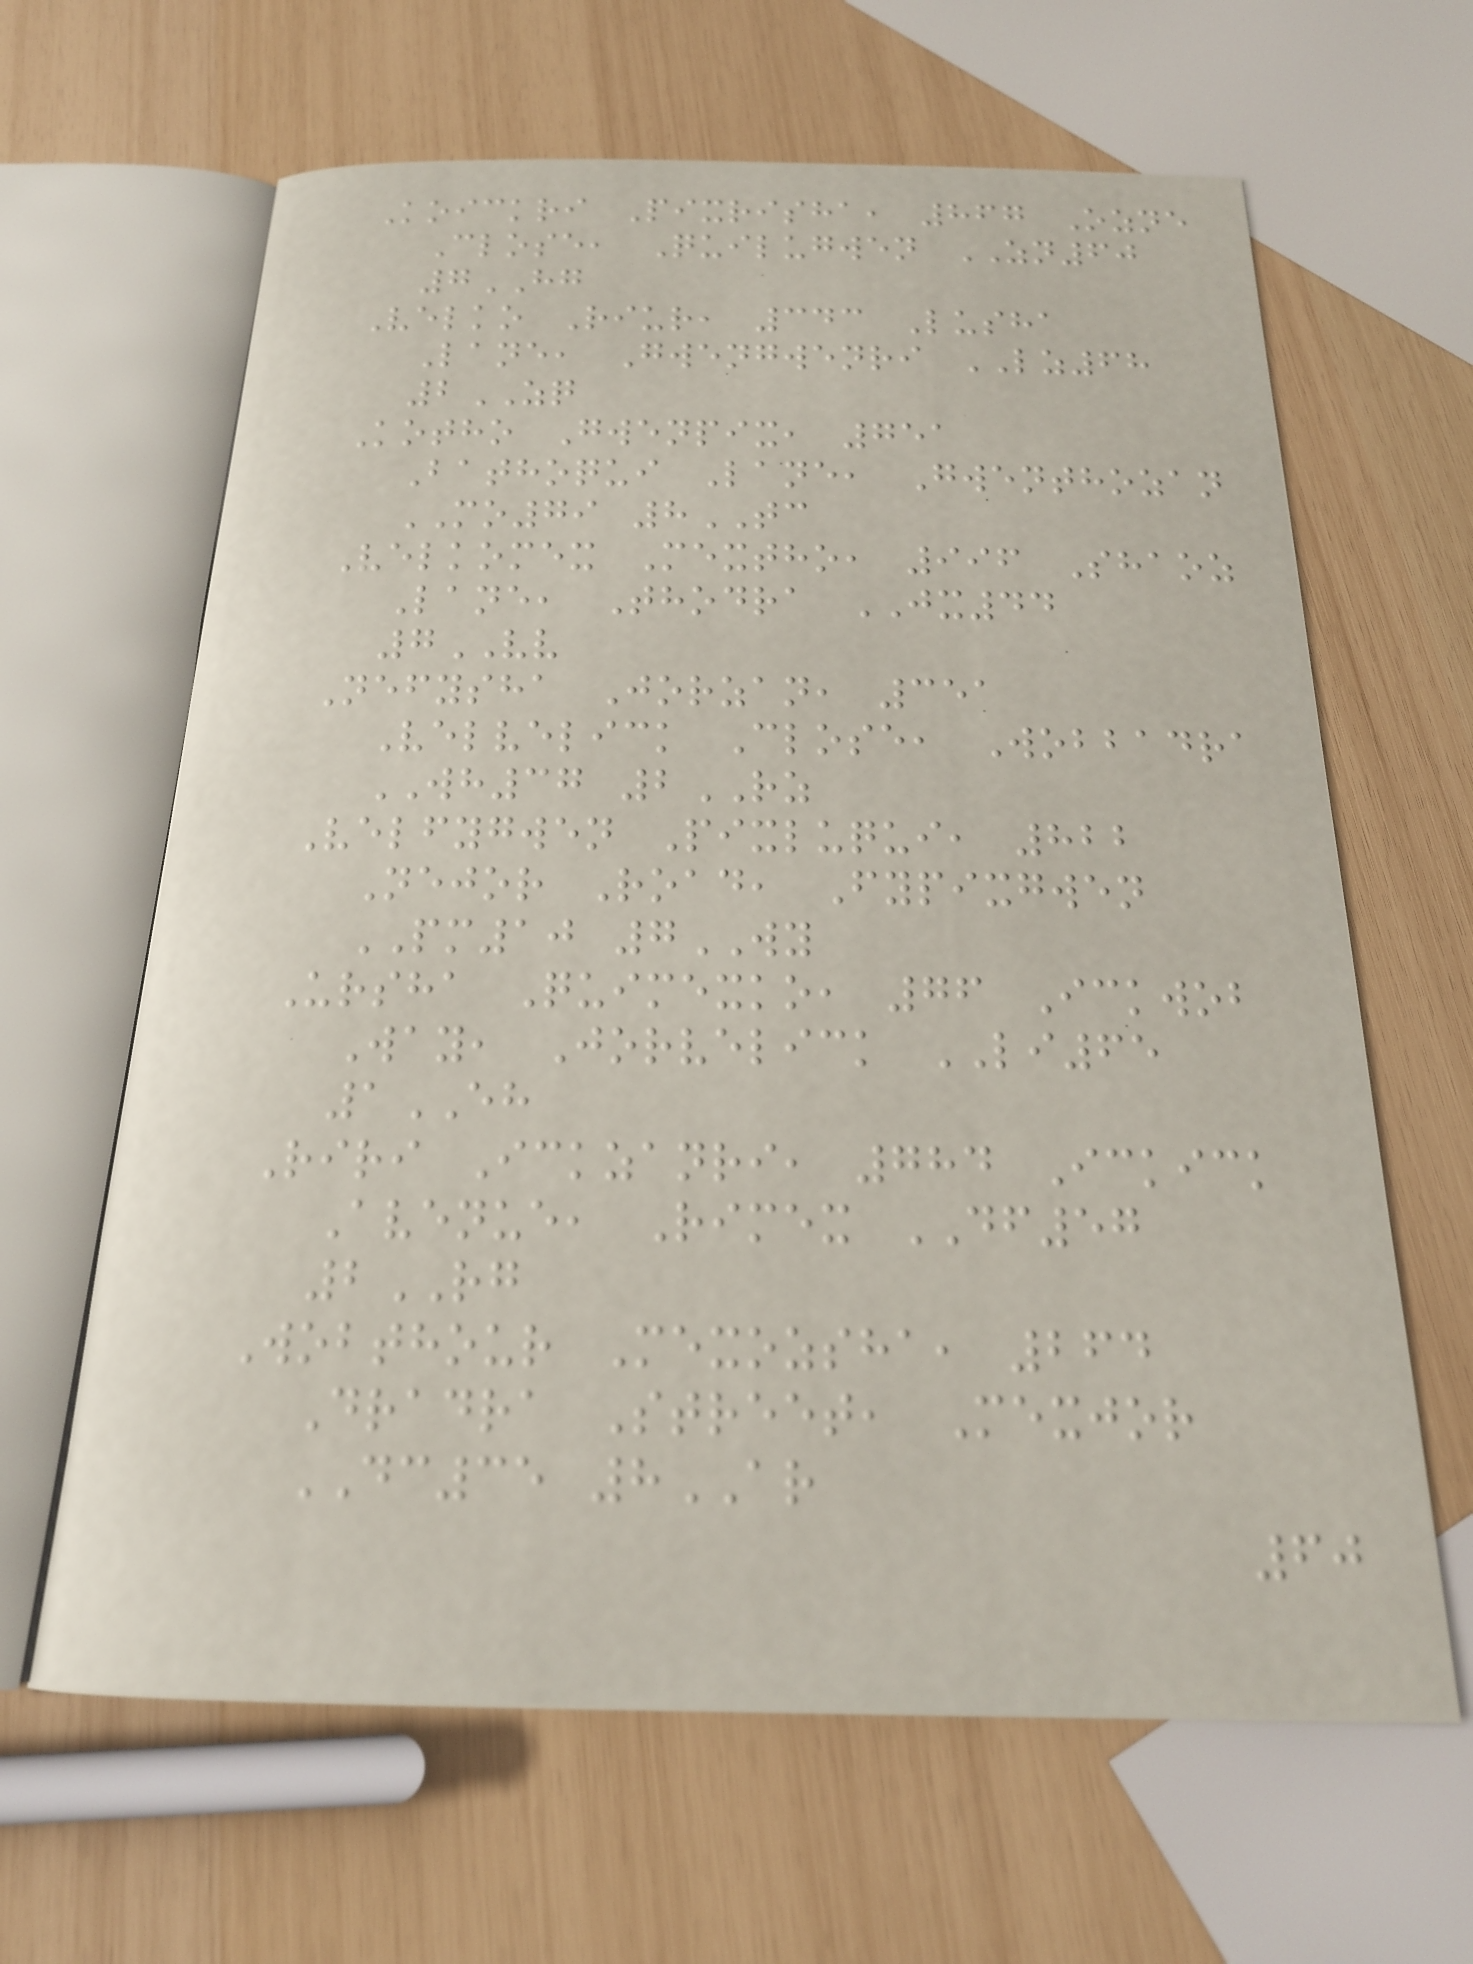Koickri Pixrisha, 867 Ozne
Close, Quilugwen ZN60
7HG
Velko Riur, 343 Lusha
Lane, Gwengwenri LZ68
2ZQ
Kotho Gwenpix, 751
Bathoqui Lane, Gwenthozan
MO79 8TC
Velkomex Mextho, 996 Shaoz
Lane, Thodra JX44
7VV
Nefysha Jorzan, 351
Velvelick Close, Wobbadra
WH37 2RZ
Velfygwen Pixluqui, 822
Nejor Road, Fypixgwen
PM10 7WY
Ursha Quimexko, 76 Ickwob
Way, Jorvelick LI65
1EH
Riri Ickzanri, 784 Ickick
Avenue, Rimex DF57
2RG
Wobthour Mexozsha, 264
Dradra Street, Mexjor
DC35 8AR
60
